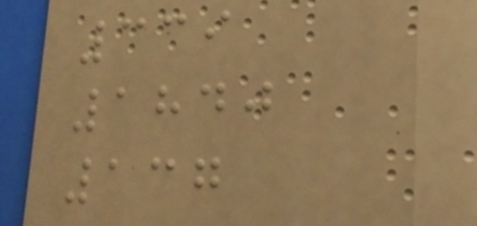339
1840
137
